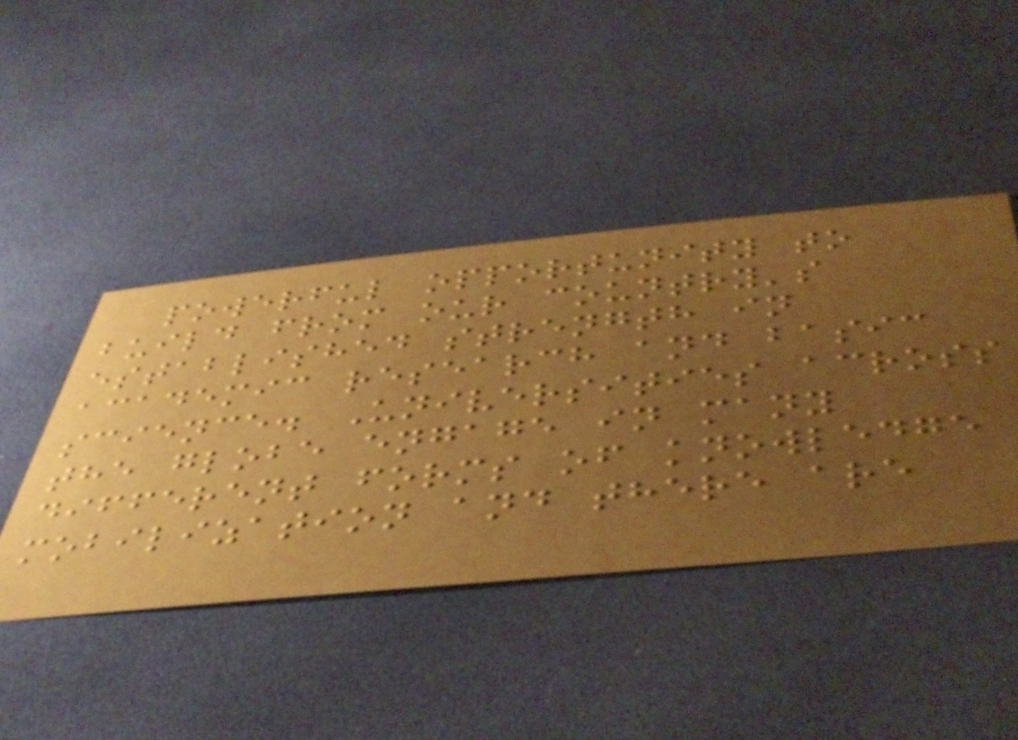powerful opportunity to
build from our country's
established strength in
academic research and basic
science. Universities across
the globe engage in many
different forms of knowledge
mobilization and there are
